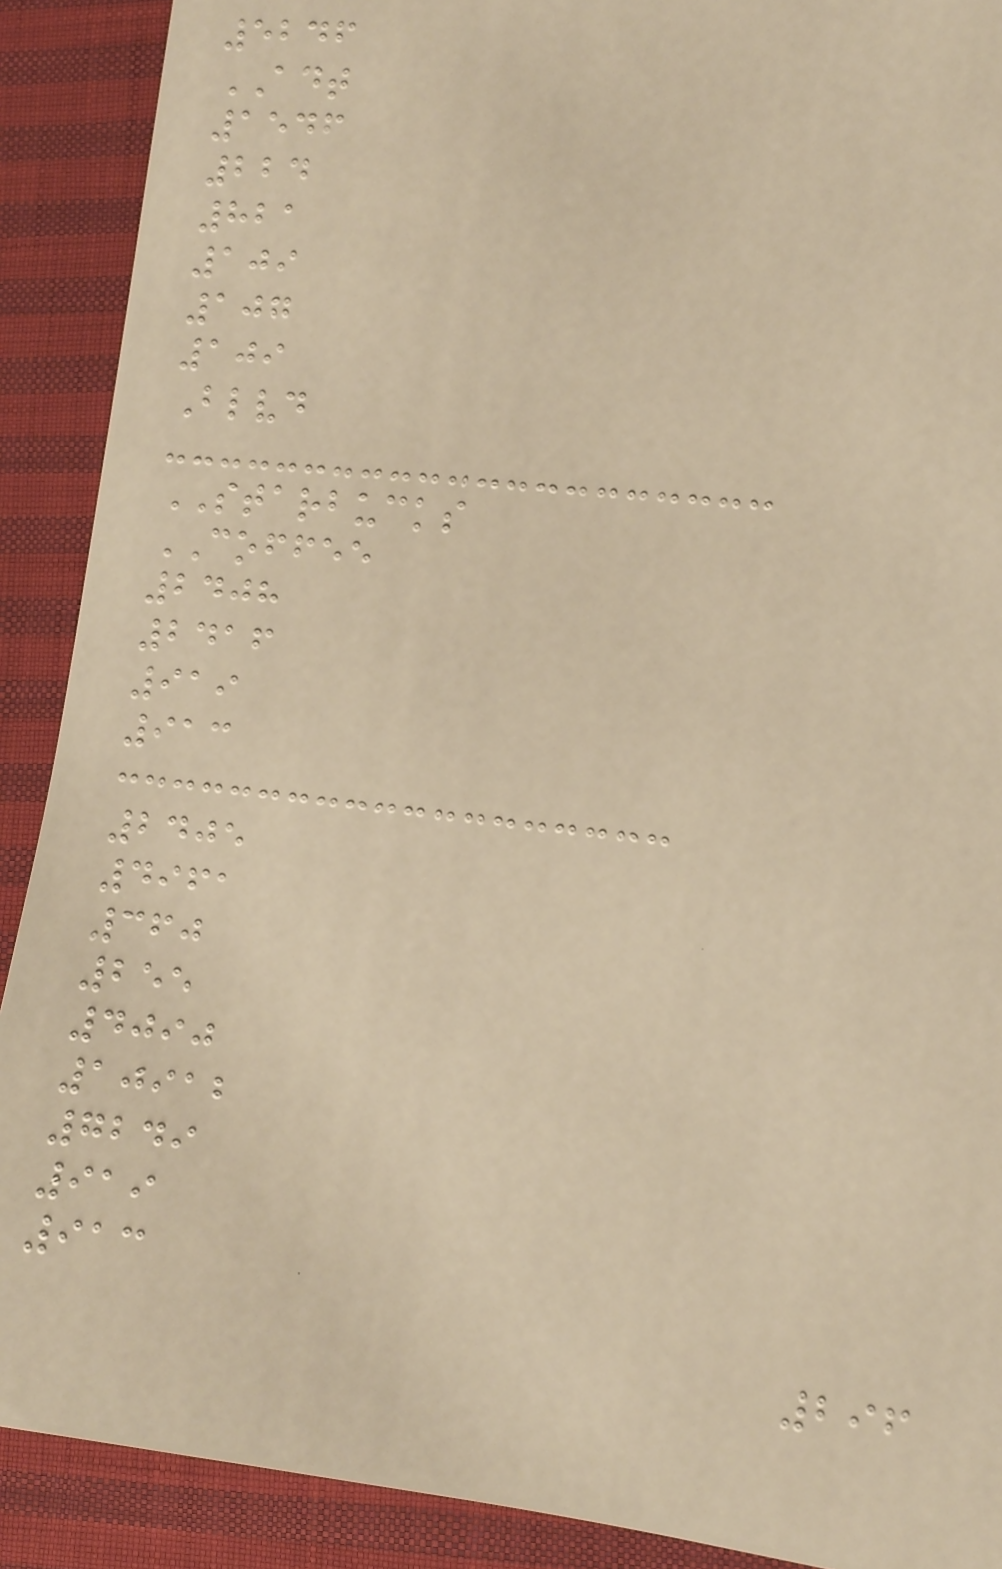5246
ADT
1546
224
821
109
107
109
Blvd
STARBUCKS
COFFEE
2408
2416
919
913
2405
4961
360
255
4090
10912
7249
919
913
296
